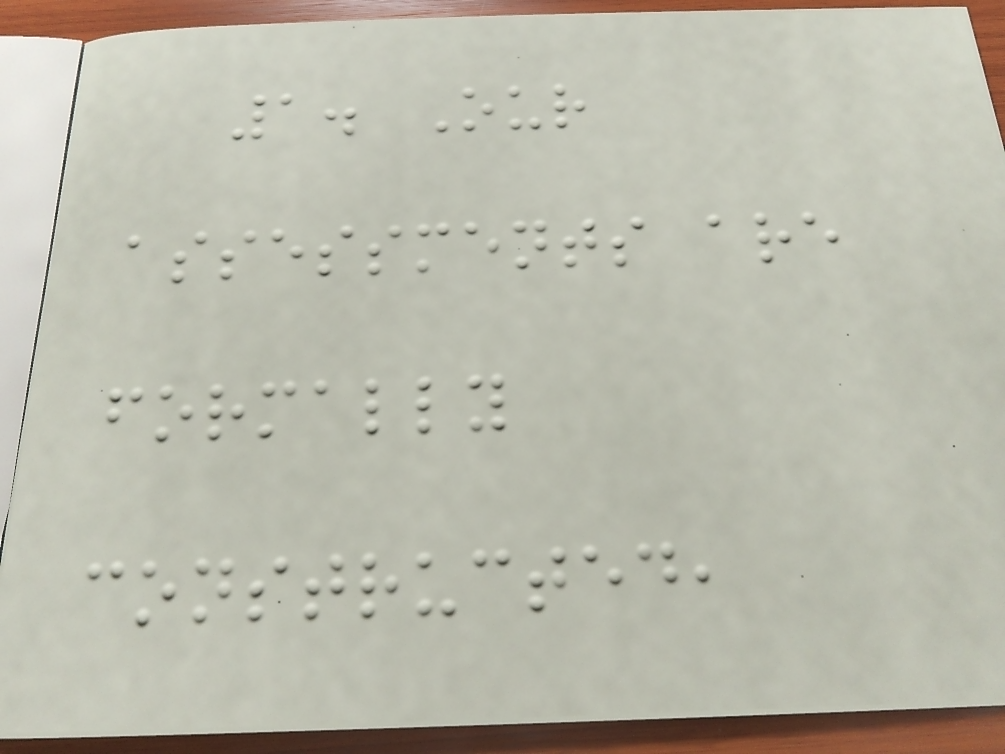1. Our
assessments are
formally
constructed,
